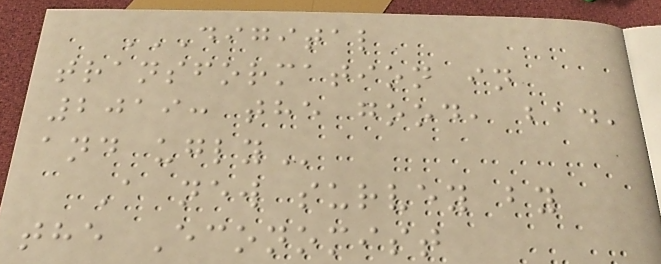DIGITAL
TRANSFORMATION IN
2019: THE GOOD, BAD,
AND UGLY
A new survey by
the Economist
